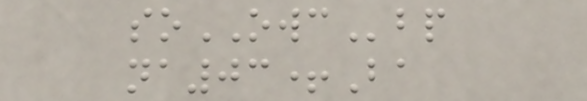soOWCbp
na03+Ba
